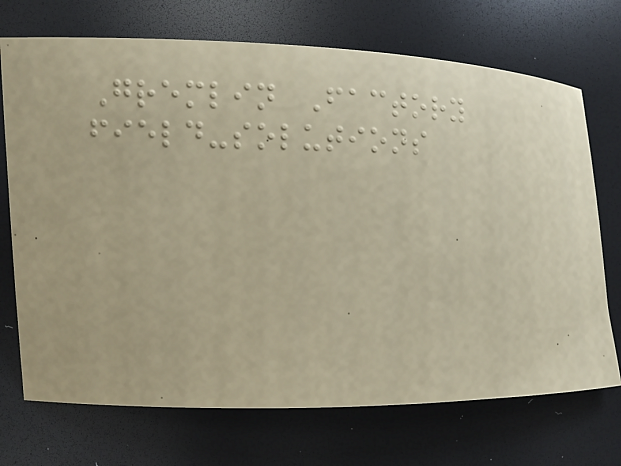Gremlin Factory
field-solutions
